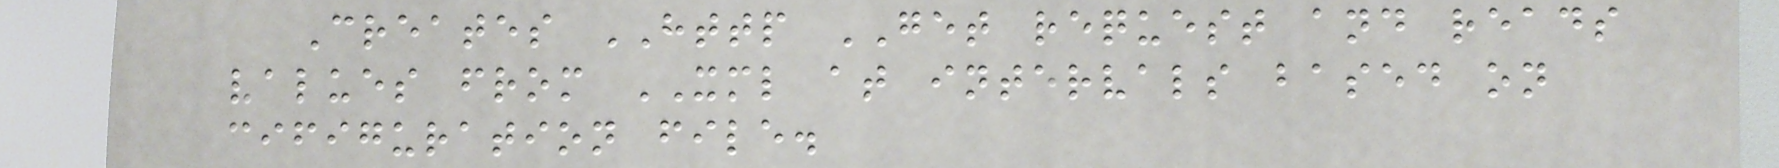Creates HTTP GET request and reads
values from XML at intervals based on
cifiguration file.
